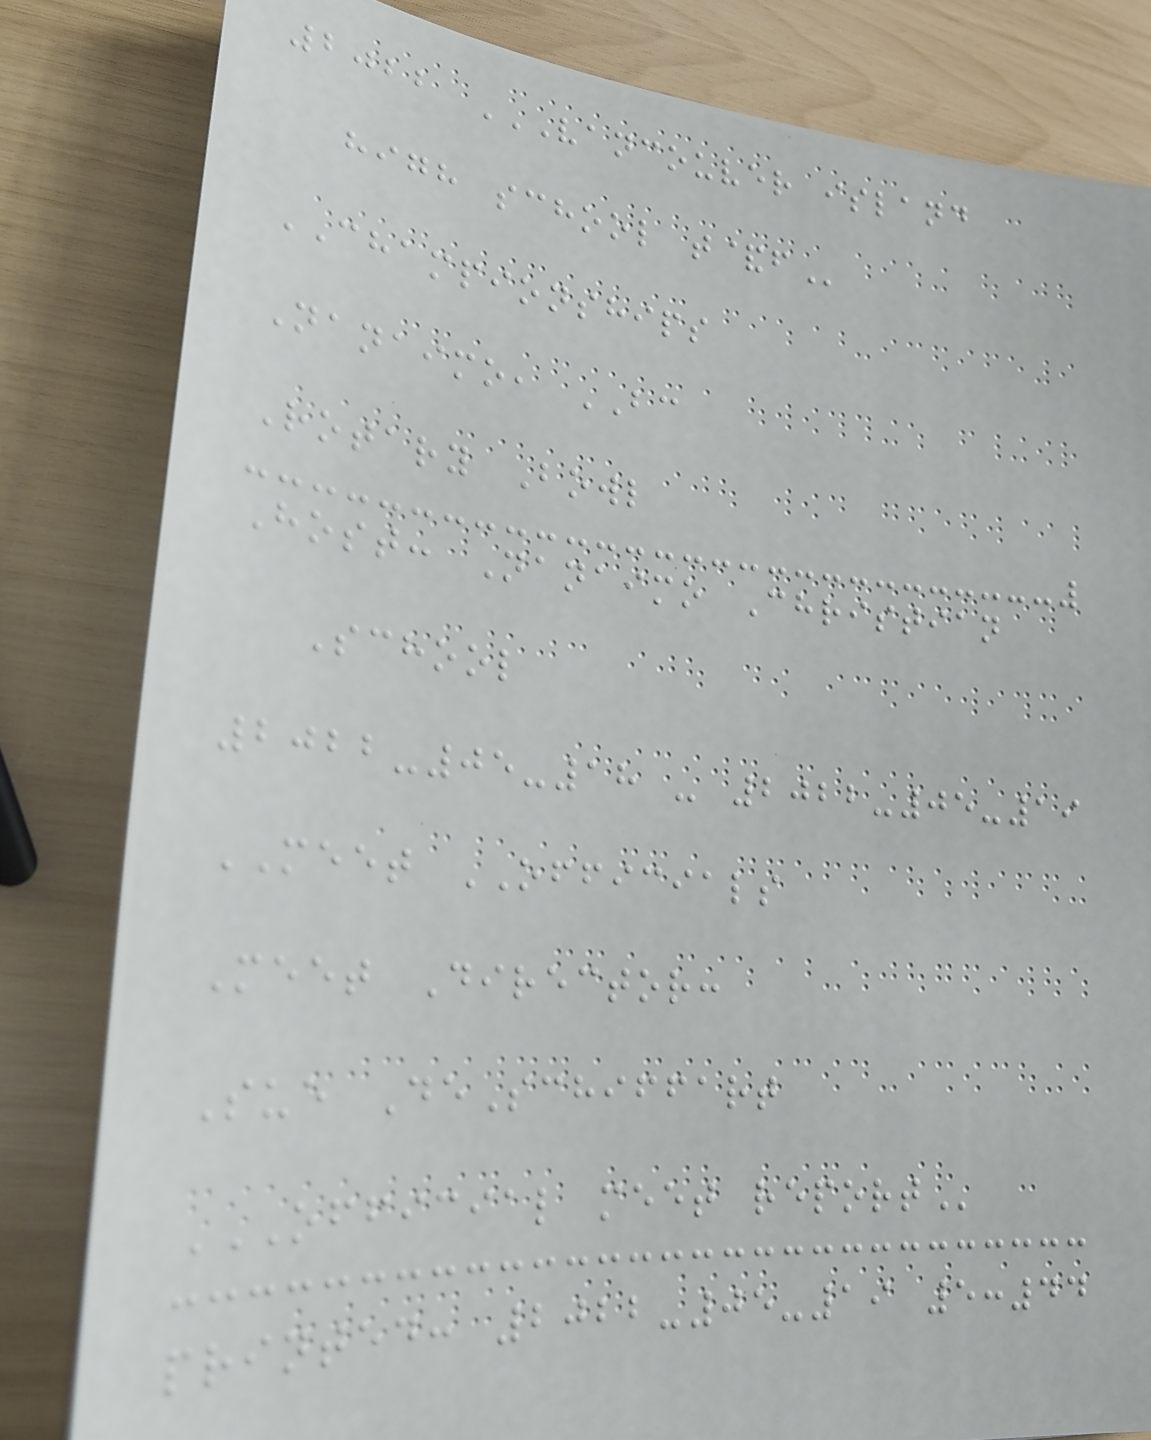2022 VANCOUVER ISLAND
HIGH SCHOOL T&F
CHAMPIONSHIPS
Nanaimo, BC
Rotary Bowl
Host: Nanaimo Christian
School
2022-05-18 - 2022-05-19
MEET OFFICIALS
Meet Director:
Sue DeSchiffart
OFFICIAL MEET REPORT
printed: 2022-05-19 5:44
